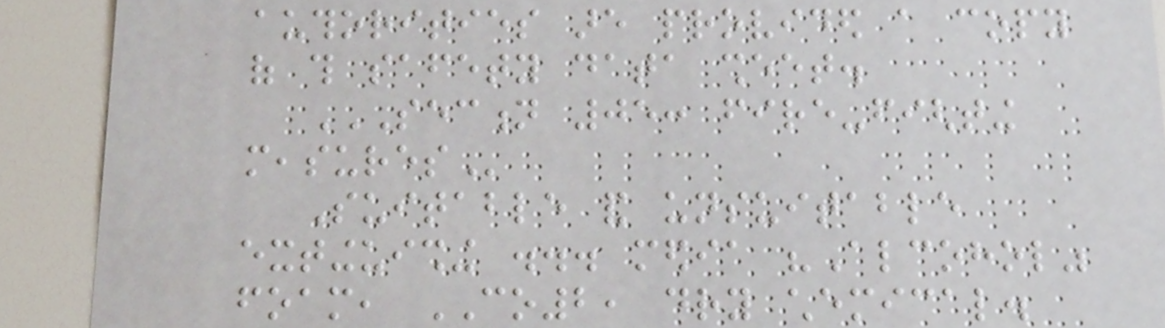authorities are provided a copy
of this safety data sheet.
SECTION 05: FIRE-FIGHTING
MEASURES
Suitable and unsuitable
extinguishing ... media "Alcohol"
foam, CO2, dry chemical.
